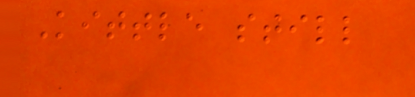Kittle still
